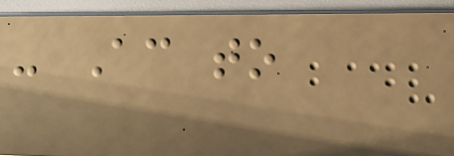- According to
